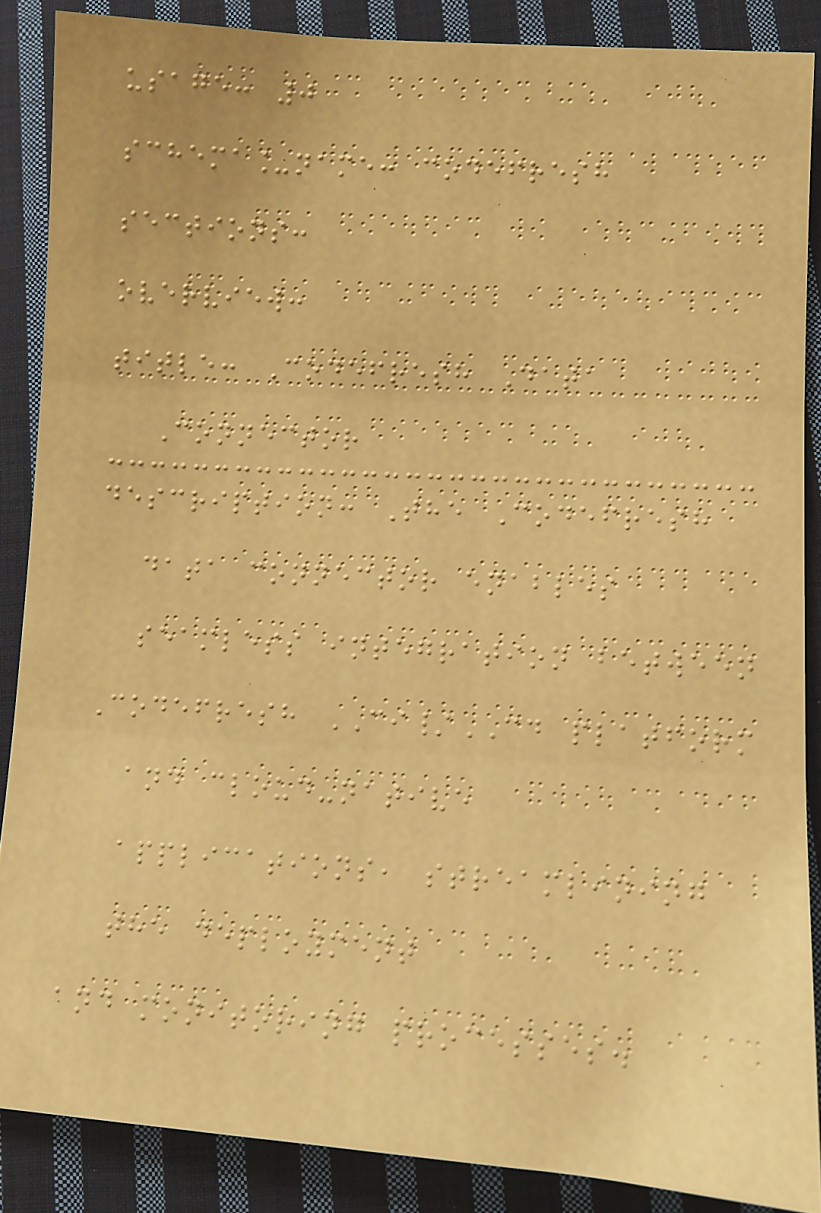usage: 0
schema_name: codefresh
sections:
overview:
title: Codefresh Data
Connector
description: The Codefresh
data connector enables
seamless integration between
Codefresh CI/CD platform
and cloud-native
applications, streamlining
the deployment
and monitoring processes.
